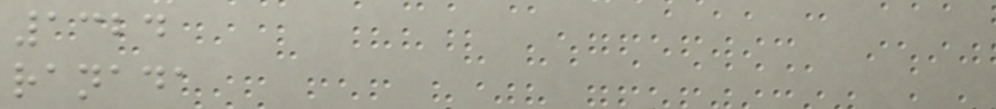1324
ranada
